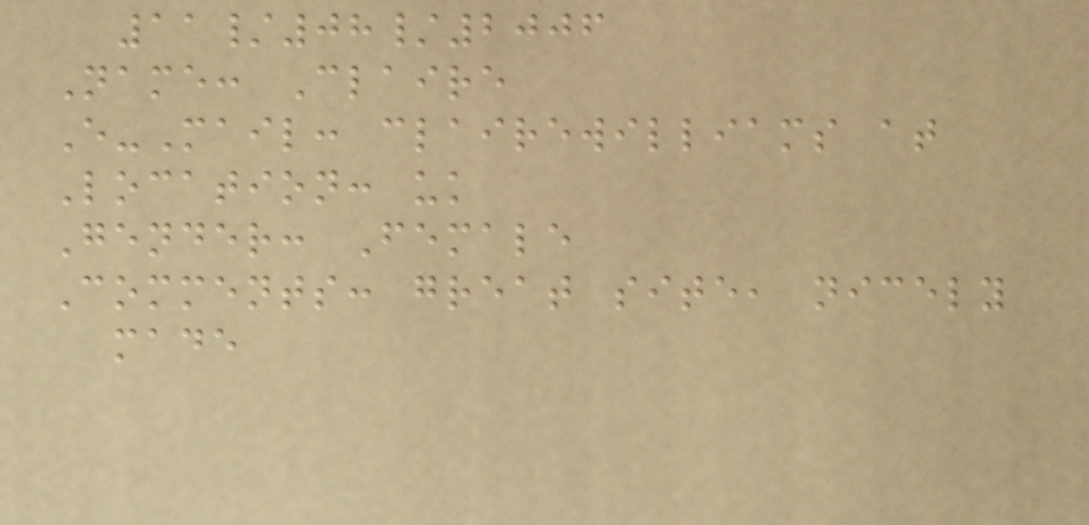11/08/2006
Name: Claire
E-Mail: clairewilliams at
Location: uk
Gender: Female
Comments: great site, nicely
made
